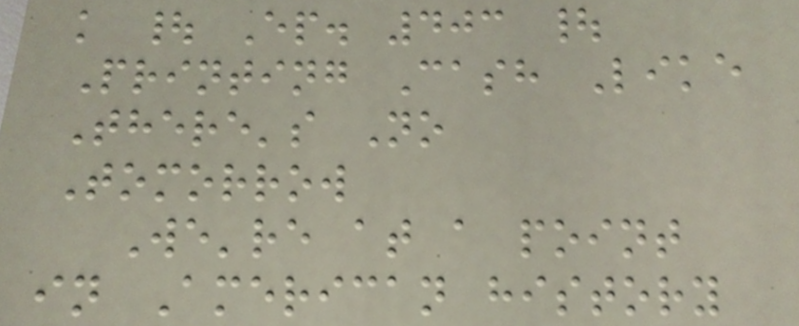k | Ep. 403 |
Printing Cash Like
There's No
Tomorrow
We're at a point
in American history
